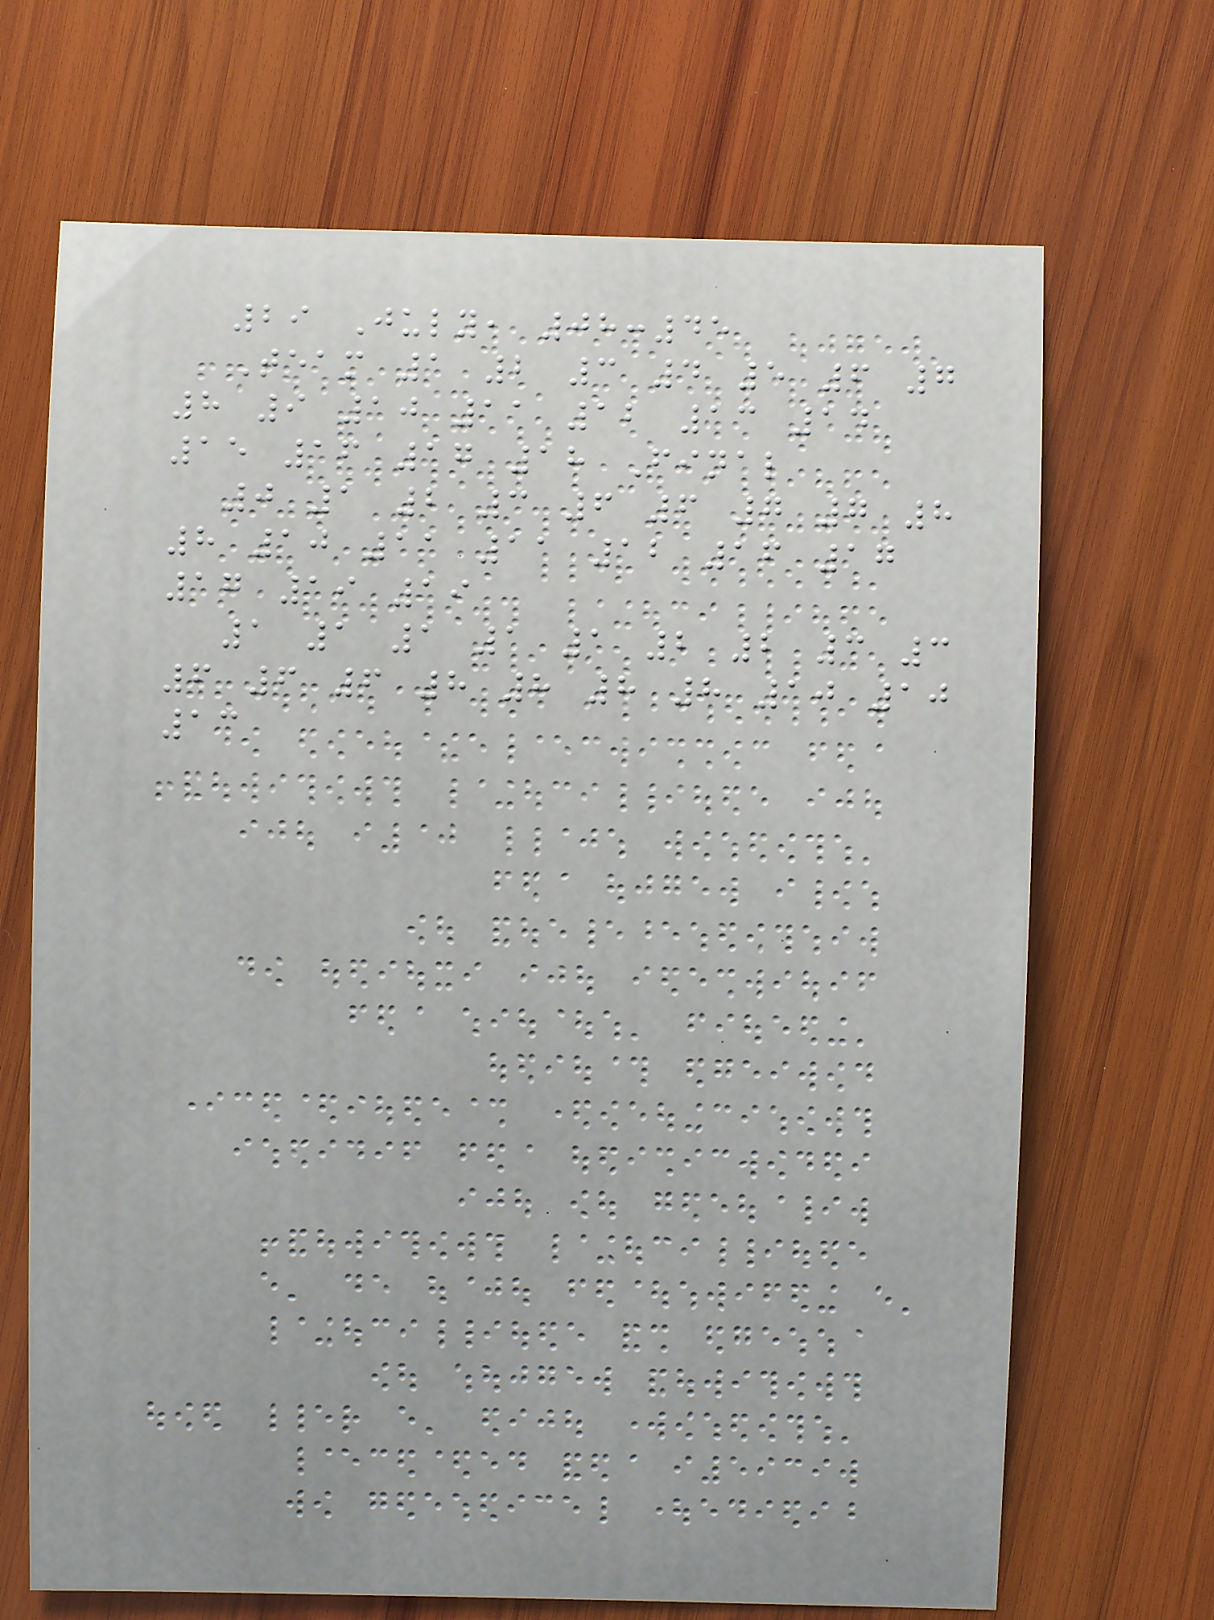29 July, 08:45
Team 1 2 3 4 5 6 7
8 9 10 11 12 13 14
15 16 17 18 Final
0 1 2 3 6 6 7 7 8
8 10 11 11 12 16 17
17 19 19
1 1 1 1 1 2 2 3 3
6 6 6 8 8 8 8 10 10
13
